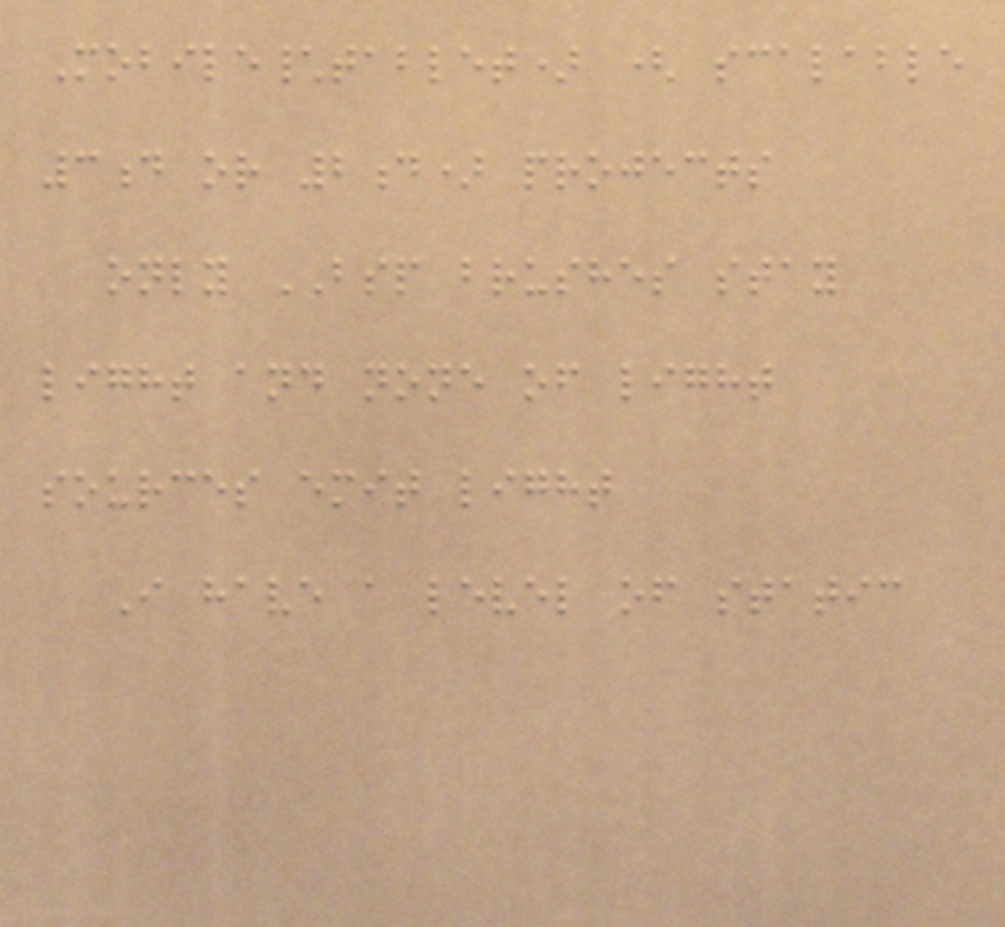Mobile\tablet) ( scalable
3d or 2d) projects
only BSP brushes stay
light and none of light
sources emit light
I have a level of static
